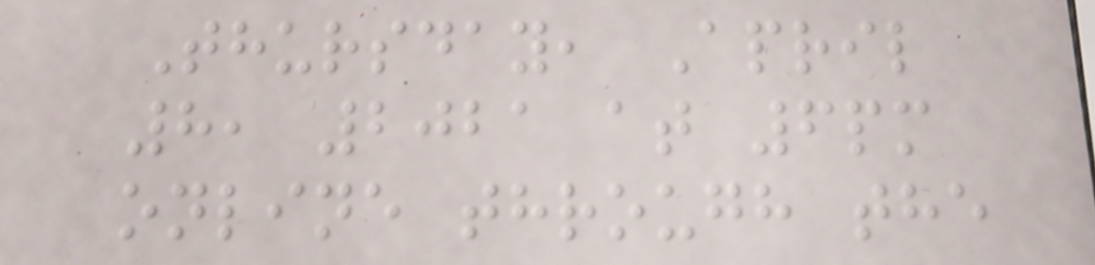Thursday, April
8, 2021 at 6pm
online through the
